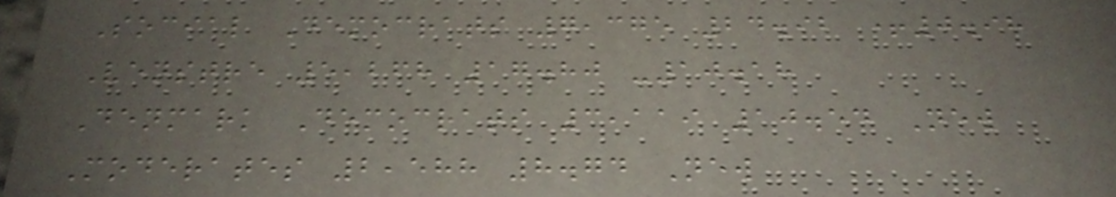Social Democrats 7,375 24.92 +0.98
Venstre 5,268 17.80 -10.18
Denmark Democrats 3,119 10.54 New
Moderates 2,588 8.74 New
